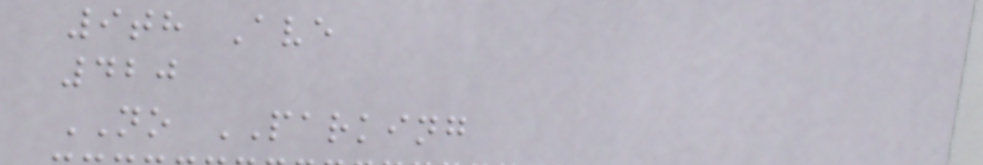9th Ave
420
NO PARKING
